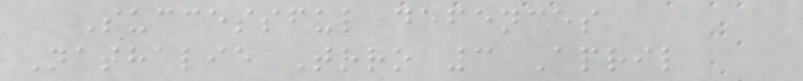Successful defences
Nathalie Toro 3 April
